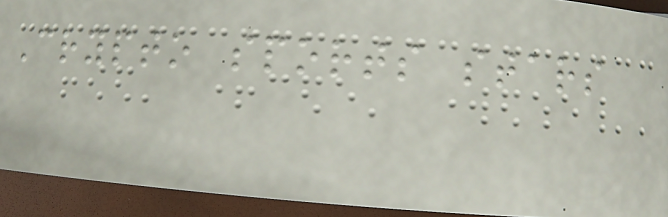Crypto sports stars
